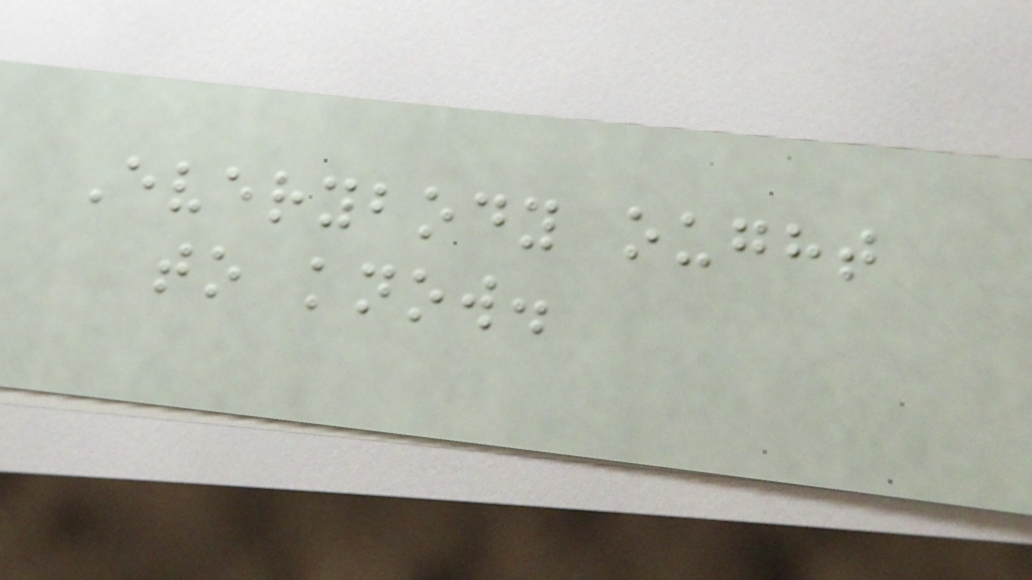Everybody ought
to know.
